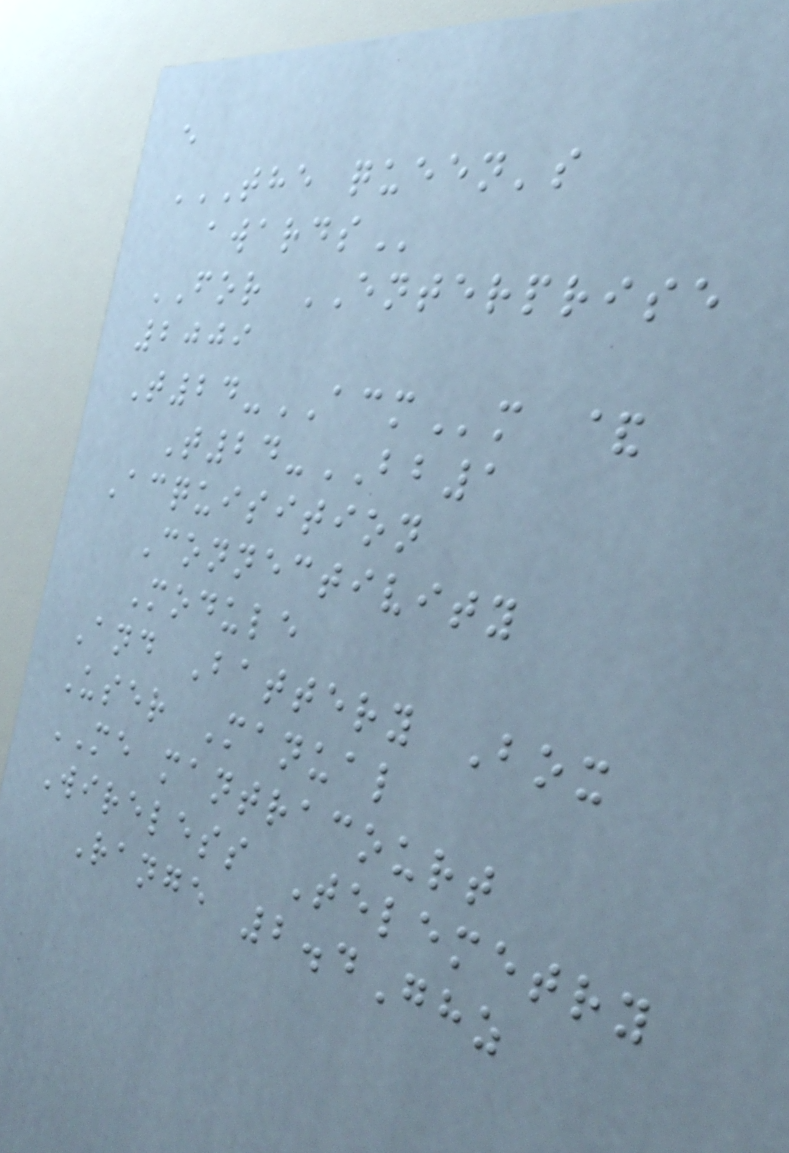e
THE QUEEN'S
AWARDS
FOR ENTERPRISE
2009
T24-ACMm &
T24-BB1
Acquisition
Connectivity
Module
And Battery Box
User Manual
ME mantracourt
Wireless Telemetry
Range 2.4Ghz
